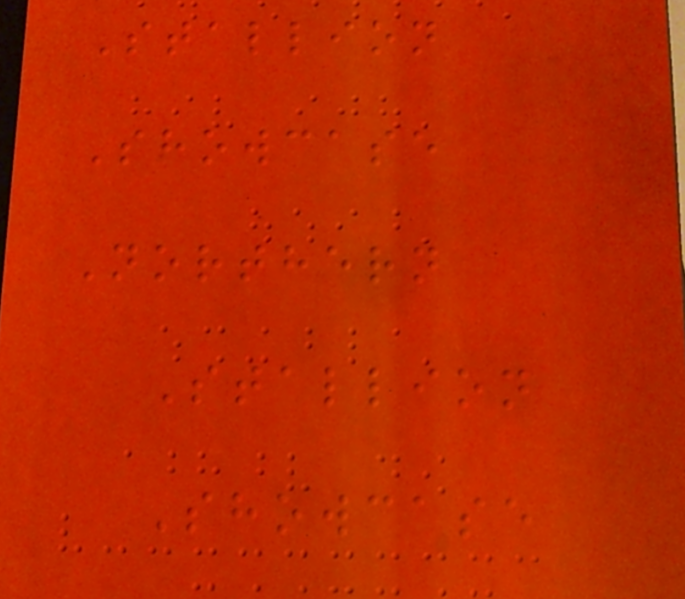Stallion
Showcase
Northern
Stallion
Showcase
